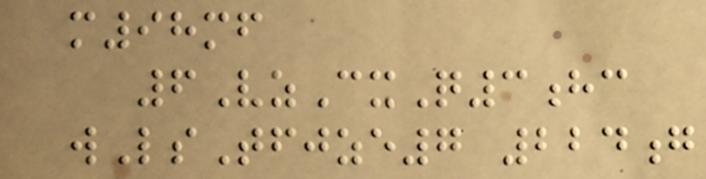m98mf
6VzCxQ3hc
wLsTfjze7 224g
